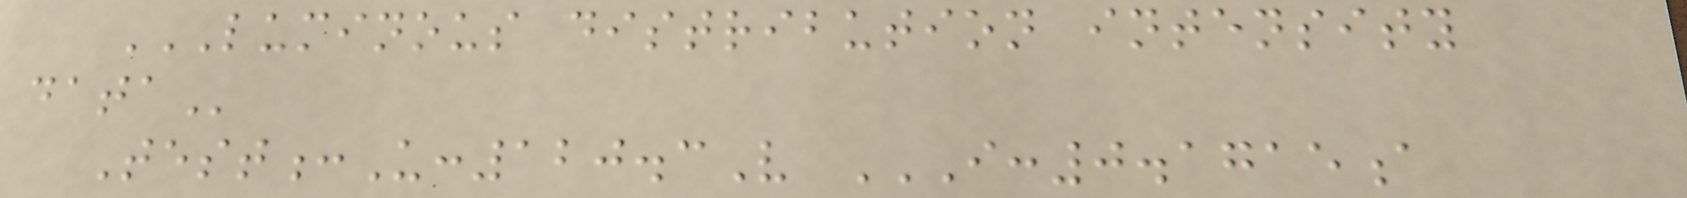LUMINOUS DISTRIBUTION INTENSITY
DATA
Test:U:120.3V I:0.1715A
